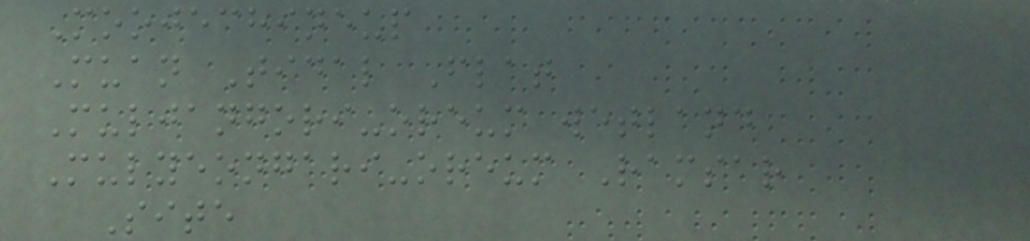Moojechineup
Muan Tidal Flat
Muljangori-oreum wetland
Mulyeongari-oreum Ramsar
Site
